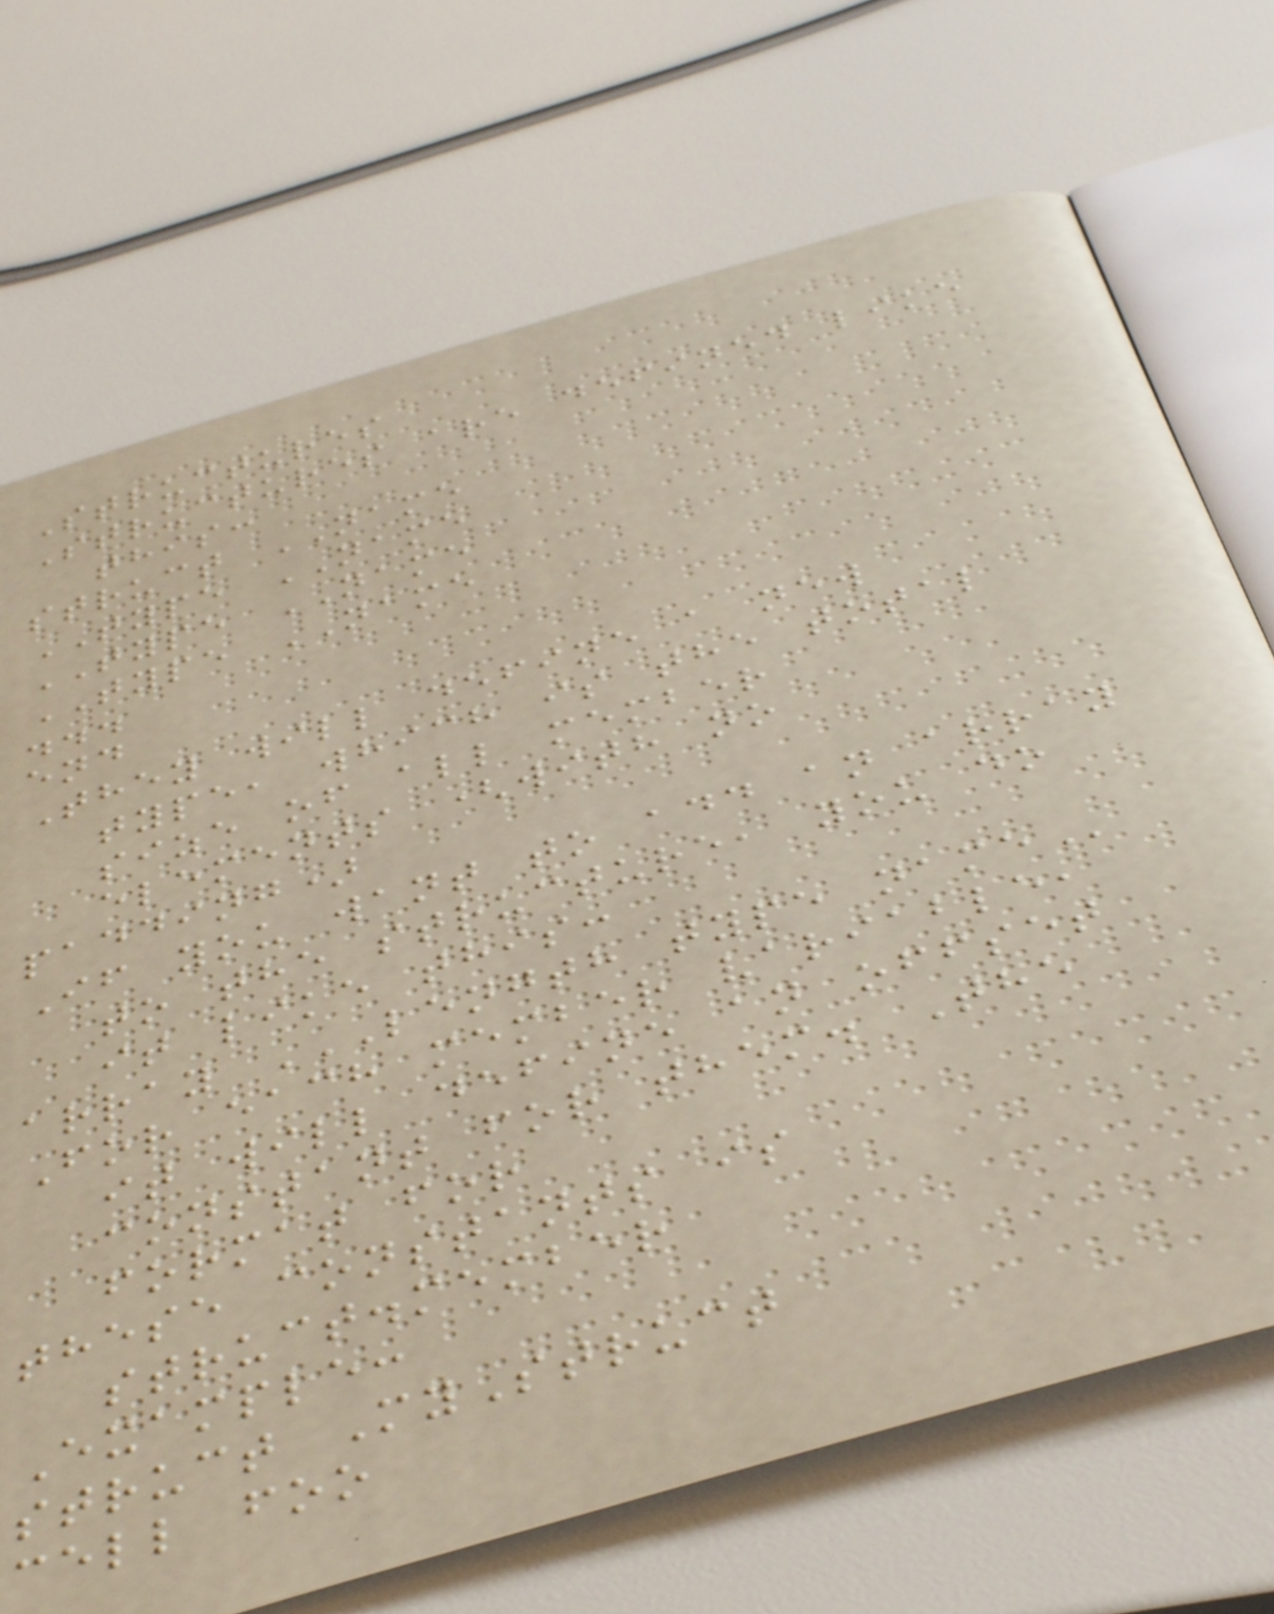Structures
Structures are defined like
this:
struct NAME
TYPE NAME
TYPE NAME
TYPE NAME
...
end
They will define a new
type, which is the total
size of all member
elements (with no
padding)
If you want to add an array
to the structure, you do
it like this:
array LENGTH TYPE NAME
For each member variable,
it will define an offset
constant for them. The
format for
these constants is
struct.member
Example:
struct MyStruct
cell foo
